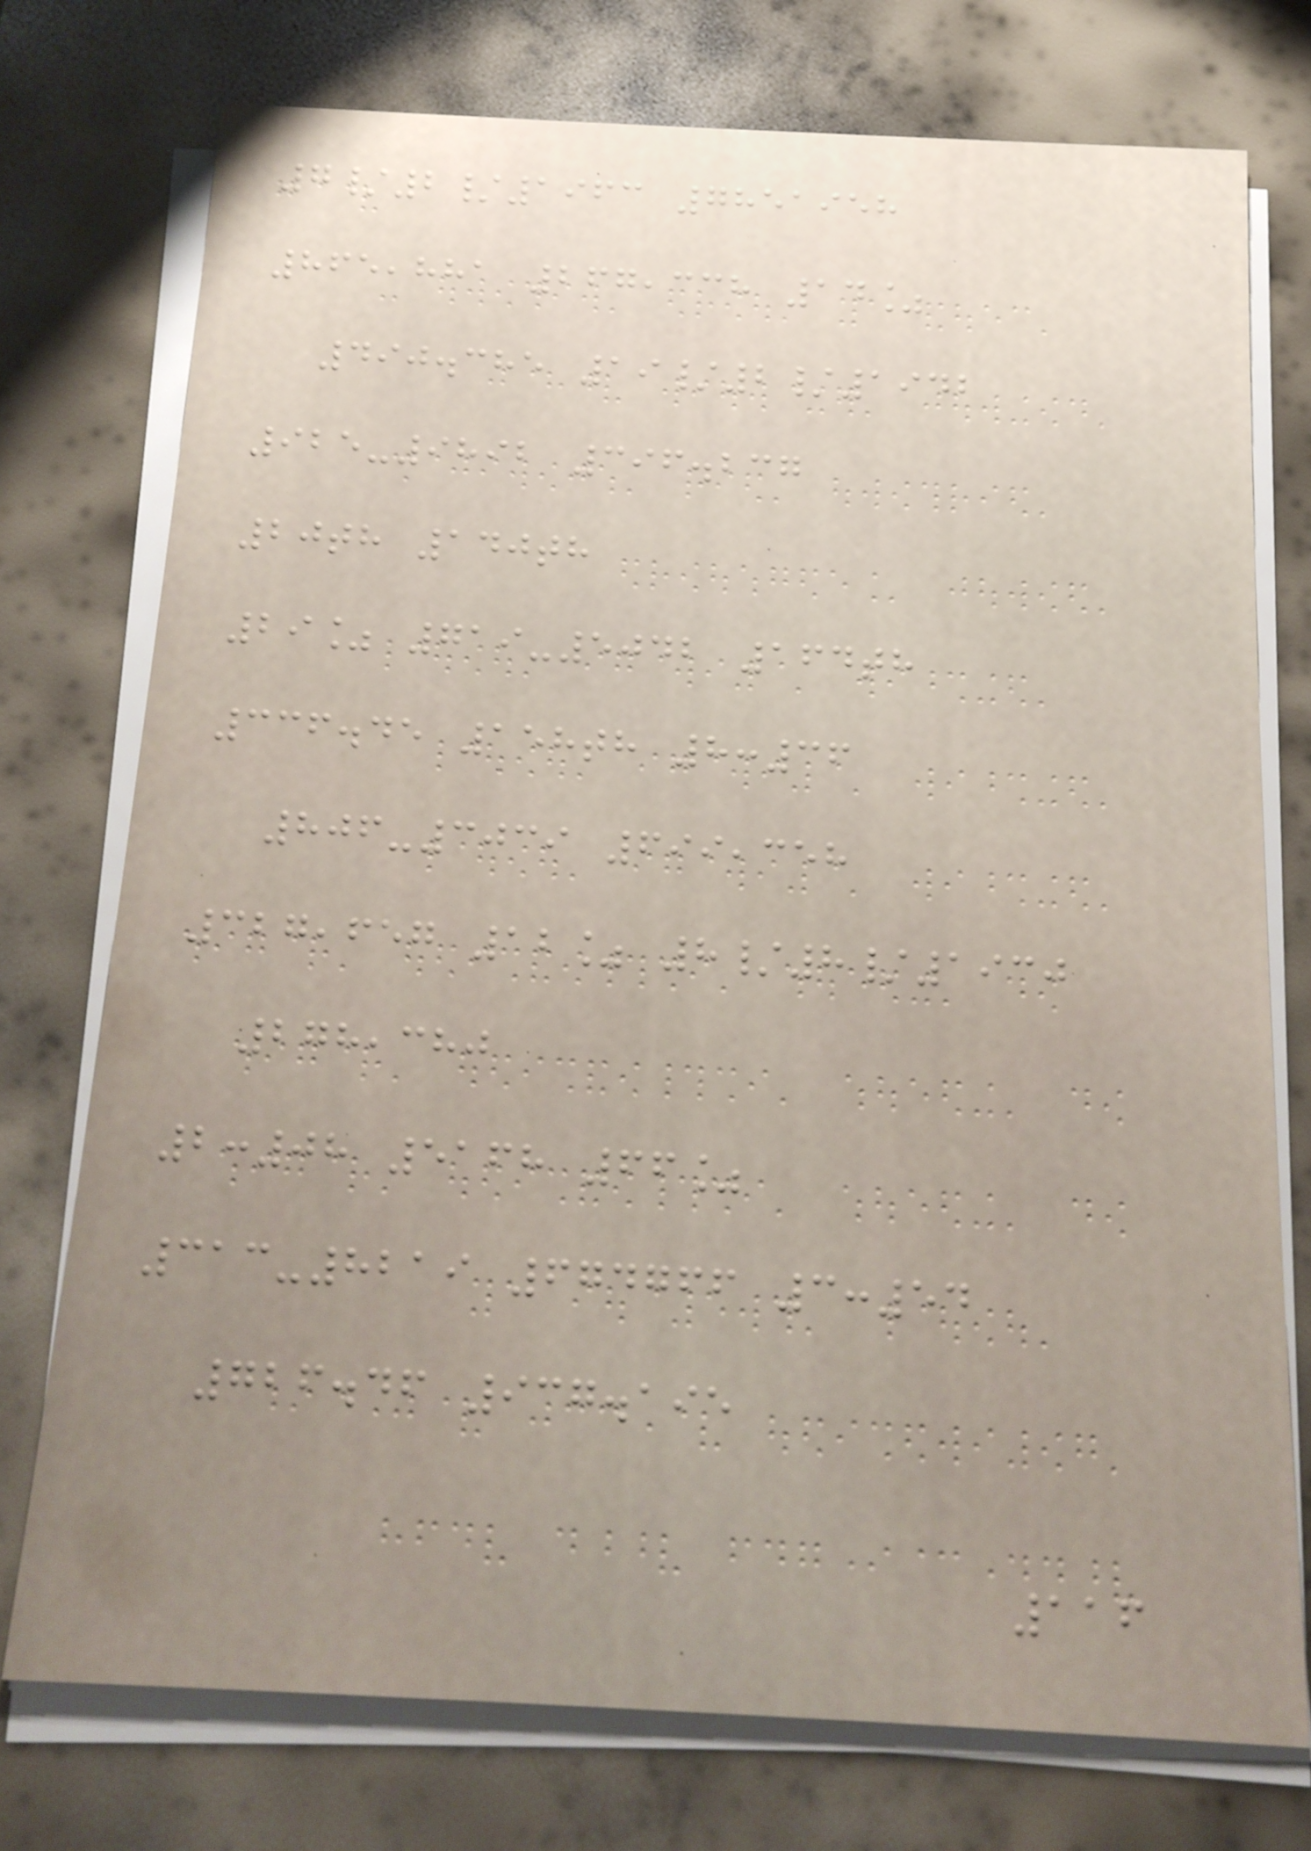7/2/1963 7851958
865,881 267,338 14%
490.385 19/2/1942
925-9892 396.237
20th 140th
29% 719-5042 164th
336.45 158th 8:36
806-3039 699,358
327,657 12% 8/8/1930
278,380
2:08 5168 66%
313-8219 674766 3:54
726.46 937.195
116
